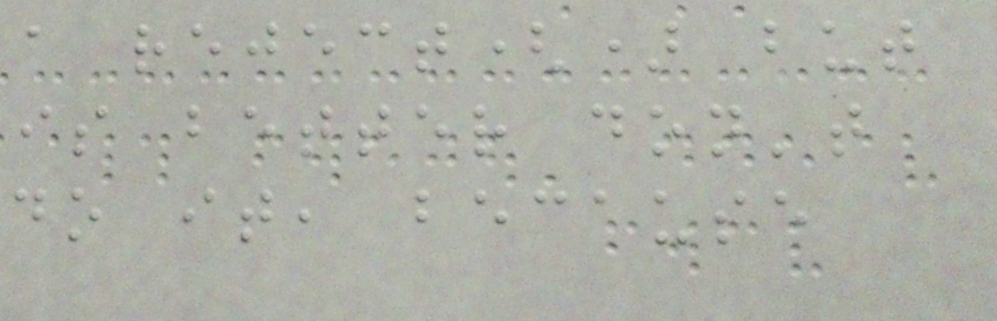a reject() but
is better don't
do it, because
